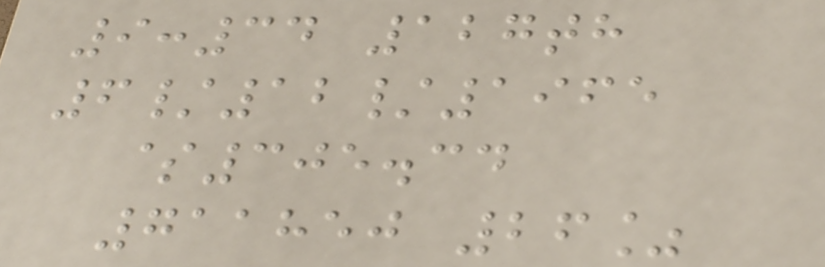9:34 127th
6/12/1965
$305.34
711850 26%
